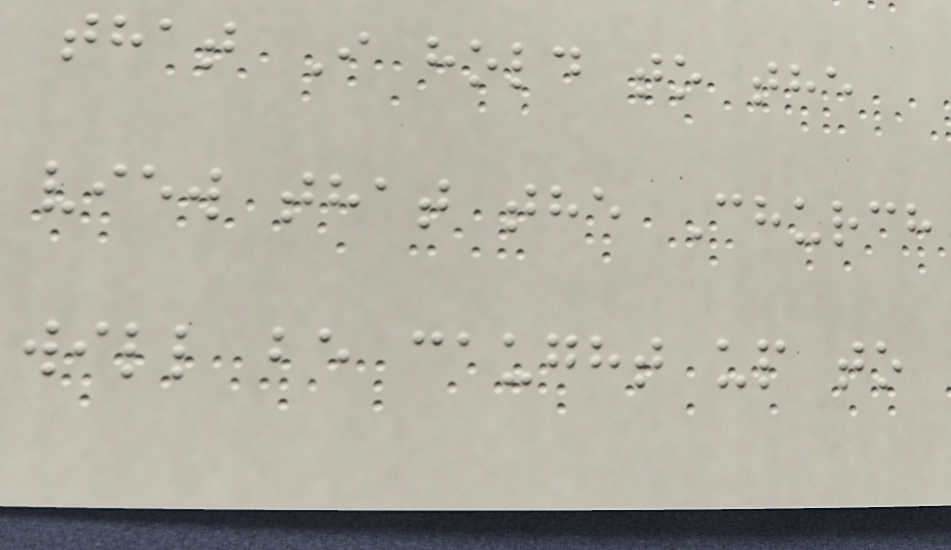that I hold to the
view that the Church
will be caught up to
